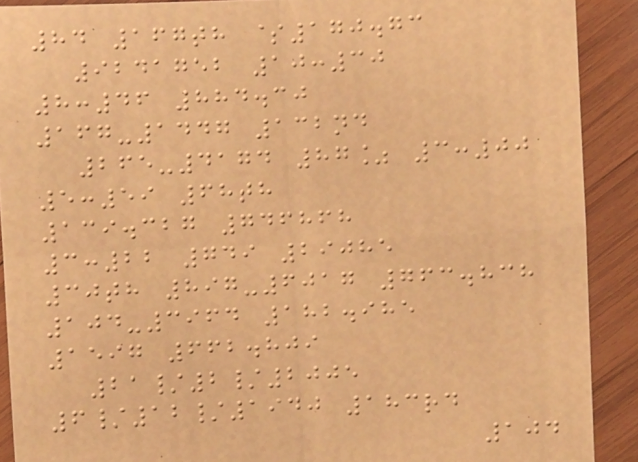84 167th $170.73
9241752 10:30
8:46 884.30
167-1447 132nd
265-4174 87% 3:00
5:59 68th
139.327 746868
3:22 749 29085
30th 897-6017 763.838
104-3964 182.985
1597 662.809
21/2/2005
6/12/1940 183rd
104
